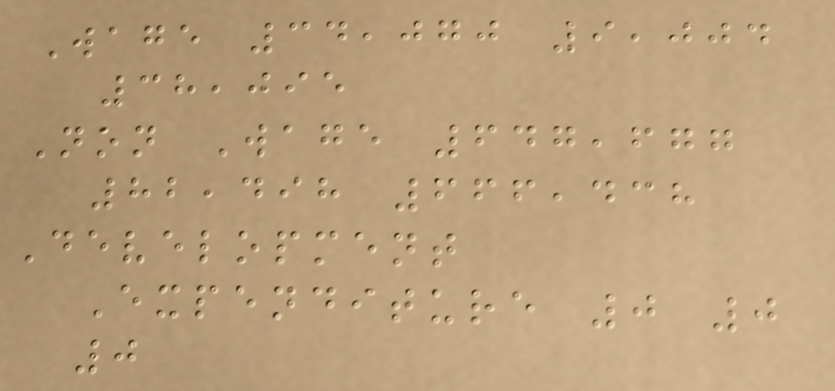Wage 34,070 9,004
38,095
Non Wage 647,677
82,498 666,438
Development
Expenditure 0 0
0
